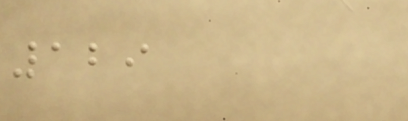129
